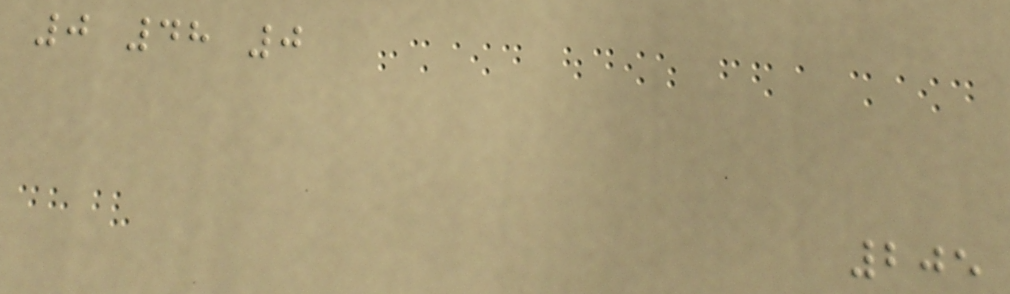0 48 0
205
